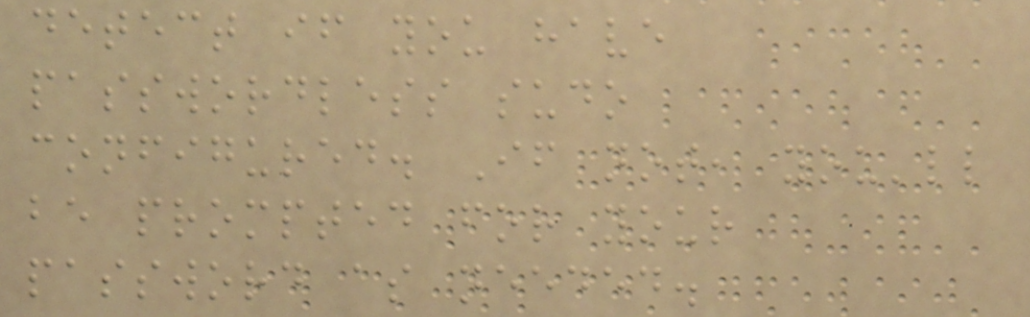detect if you have
passwordless sudo
configured. If not, you'll
be prompted for your
password as needed.
